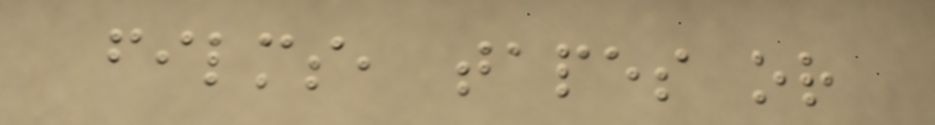films, tapes or
